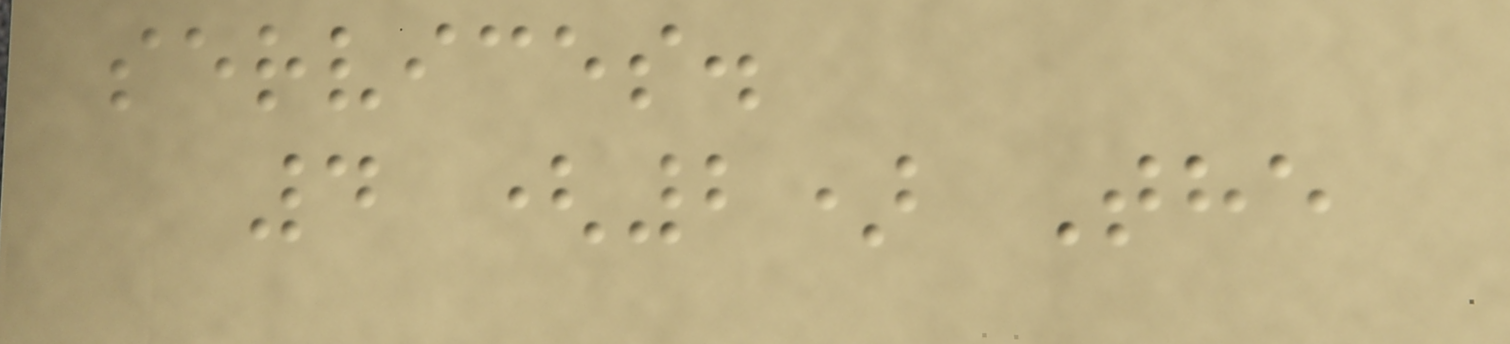services.
4 (2) The
